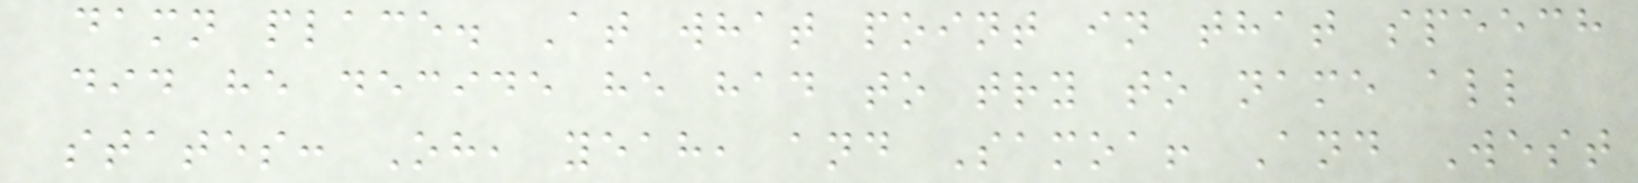damn place. At what point in that speech
did he decide he had to try to name all
states: Oh, yeah, and Samoa! And West
